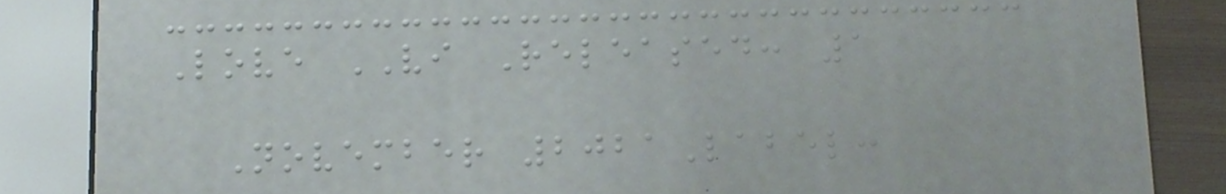Love VI Released: 1
November 2021Label:
